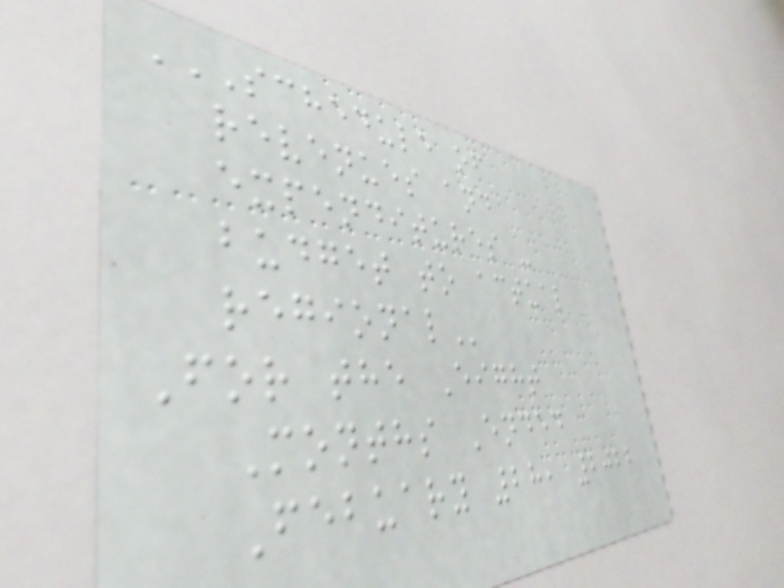SCHEDULE OF
REVENUES AND
EXPENDITURES -
BUDGET TO ACTUAL
REGIONAL
For the Eight
Months Ended
Febuary 28, 2022
